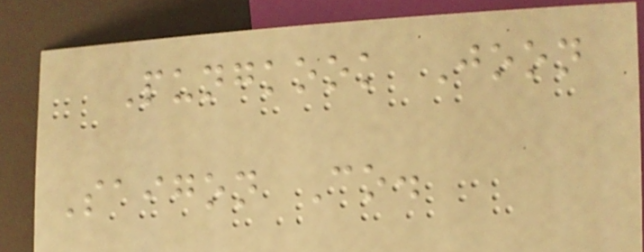Pungkook Joon
Saigon Co.
